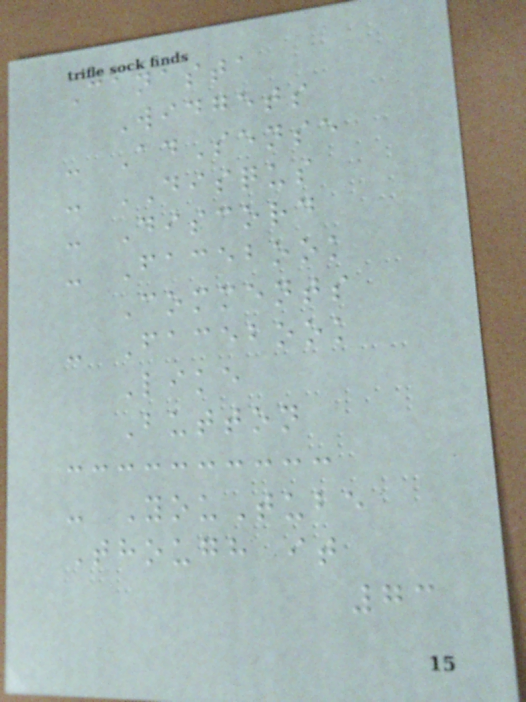Canasta
Widgets
- AdSense
- DISQUS
- Discord
- Facebook
Comments
- Facebook
Like
Button
- YouTube
Though it
73
